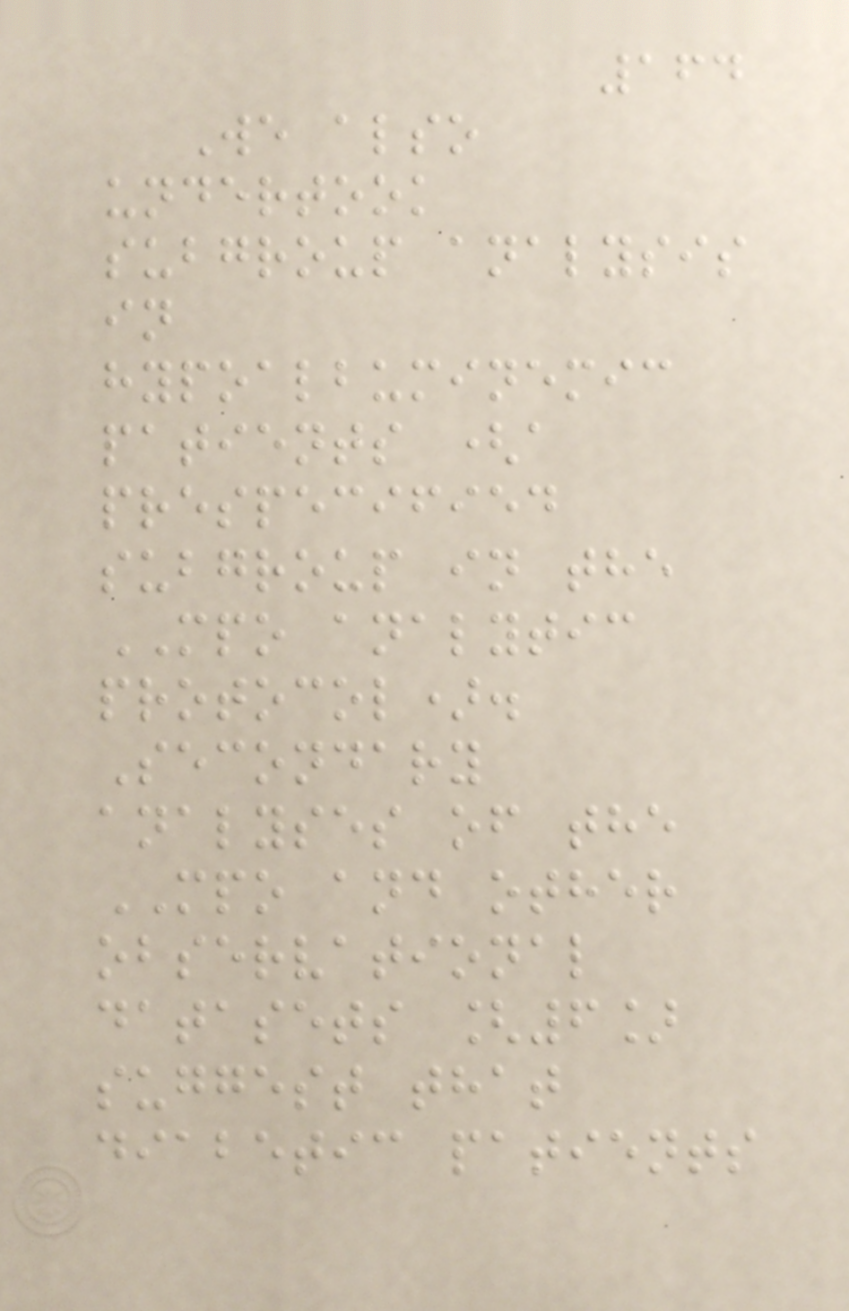164
We also
undertook
subgroup analysis
in
hypoalbuminemic
patients (a
prespecified
subgroup in the
MPO analytic
protocol).
Secondary
analyses of the
MPO and other
observational
datasets [6]
suggest that
diabetic patients
